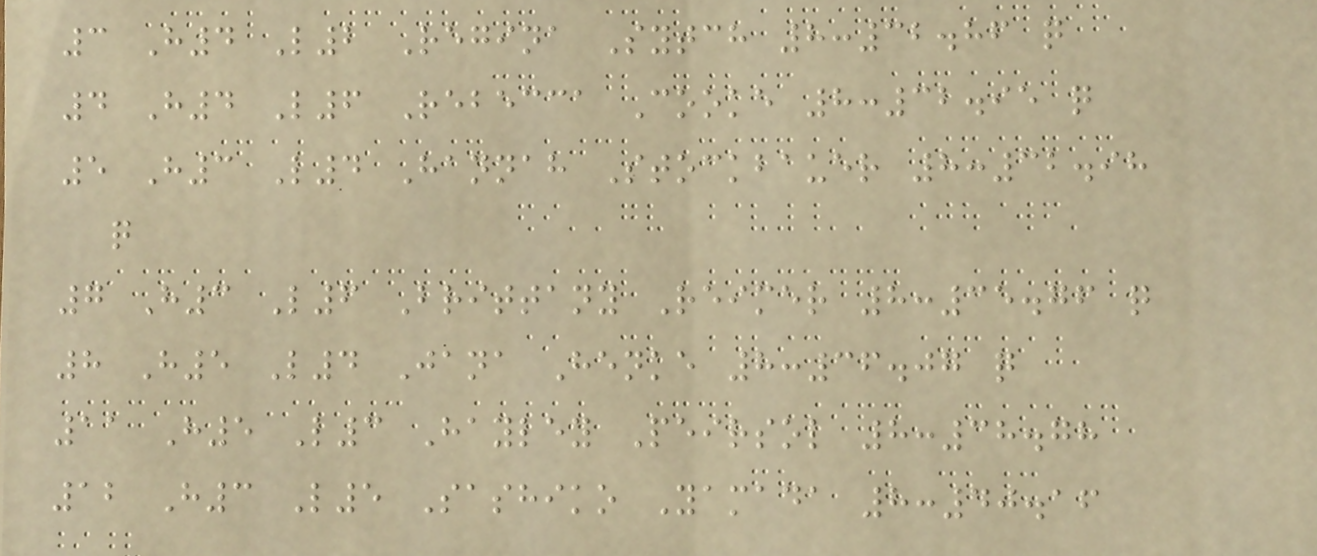3 H4 L2 Regina Sytch 8:32.86 q
4 H4 L6 Rebecca Cooke 8:32.95 q
5 H3 L4 Hannah Stockbauer 8:32.98
q
7 H3 L6 Brittany Reimer 8:35.76 q
8 H5 L4 Jana Henke 8:36.07 q
11 H5 L3 Hayley Peirsol 8:38.78
12 H3 L5 Sashiko Yamada 8:40.16
